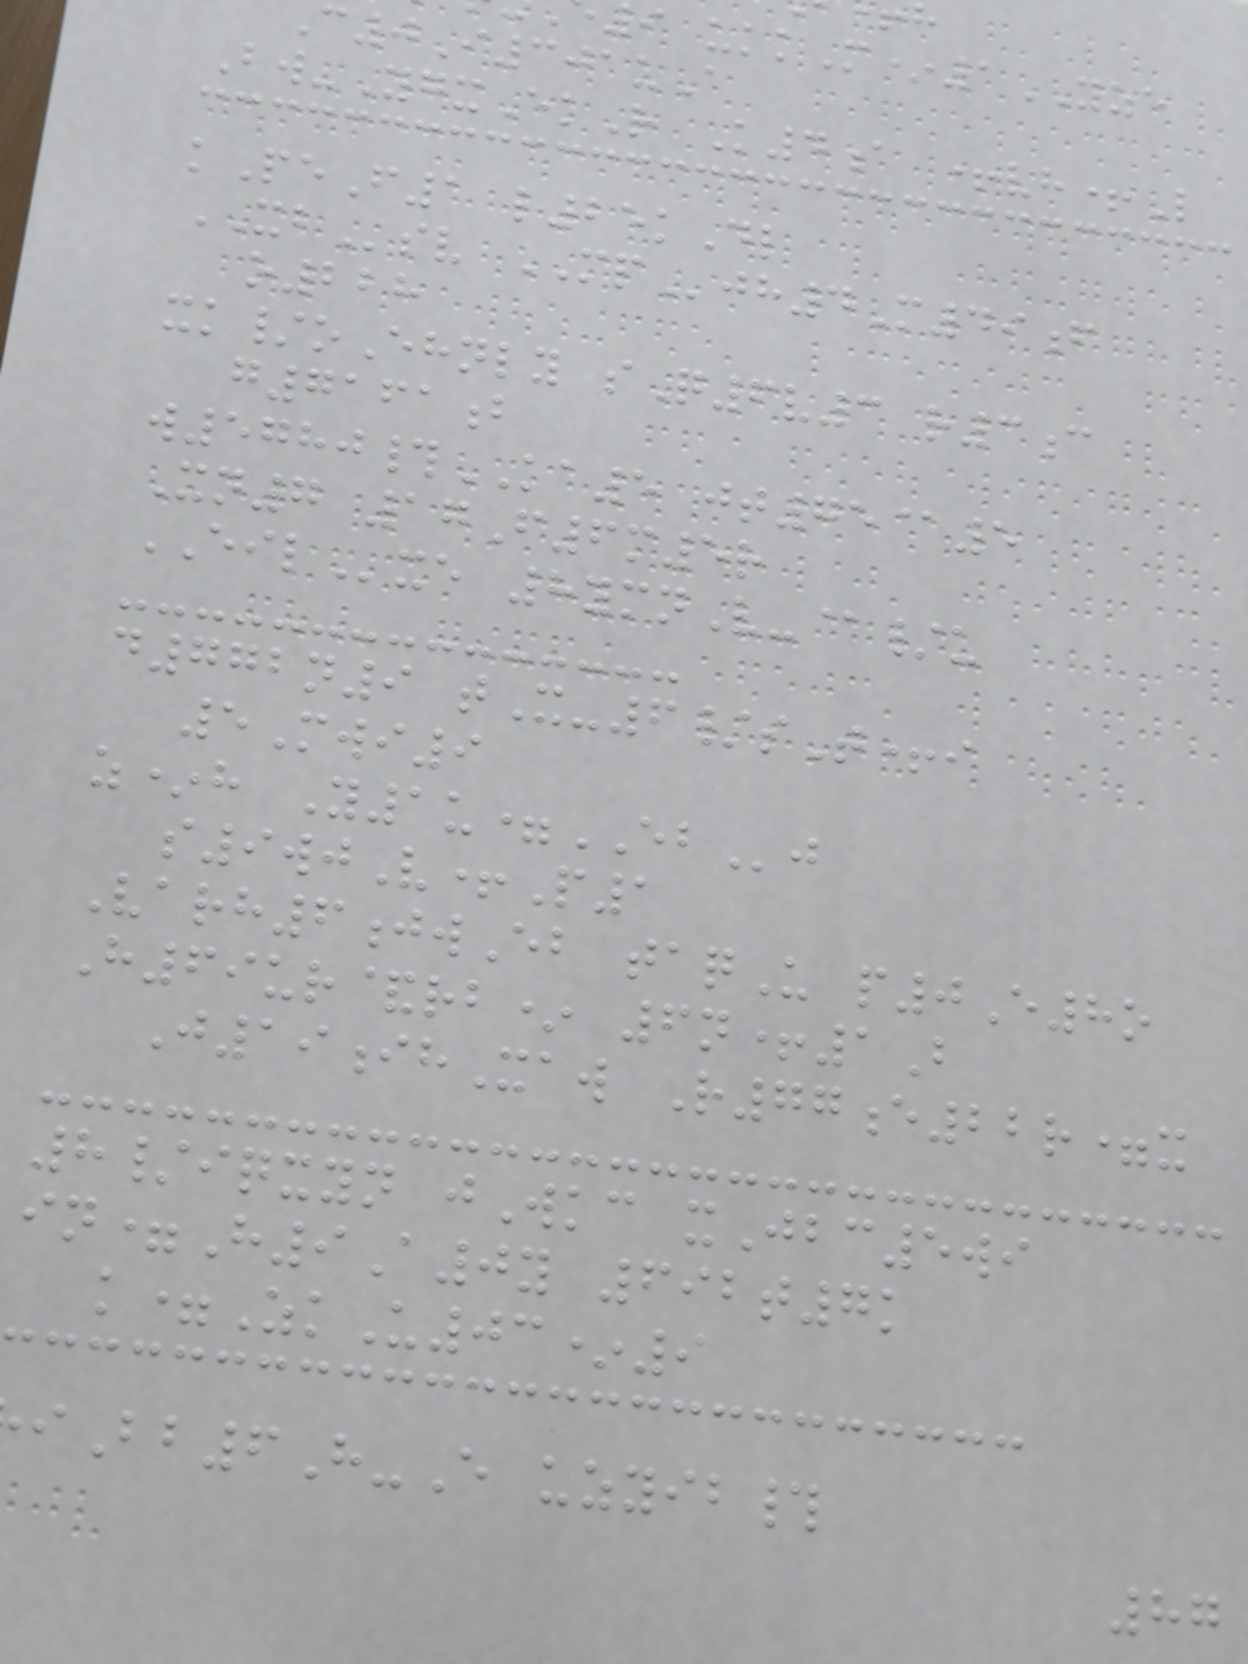i ukkM*1YZE
0I301uA
Bw-YgxEkR K4a +vh+L
kPeF1 l25kDl
XBsv MPjh4M49f
o228
xk/oEhnly sQ6v3 r3c
g7161b
w5780#KA5 jt75@5
Xn7 17F6m5r
EILxe 8ymnV-@/u
d772n9 tX-6/sT+i
5Mwi9
z*h Y1u=EBj
s9wjV+P1
Varh6jwEb taqU p0E8o
H69ur&rb* 6n+1B
J19ihXaw R77e22r=x
8/iqxyn jWkc xJbc5wi
in=H9A0y 692t7k
k=ZkU03*9
iBb6H-E uzyib#
87
